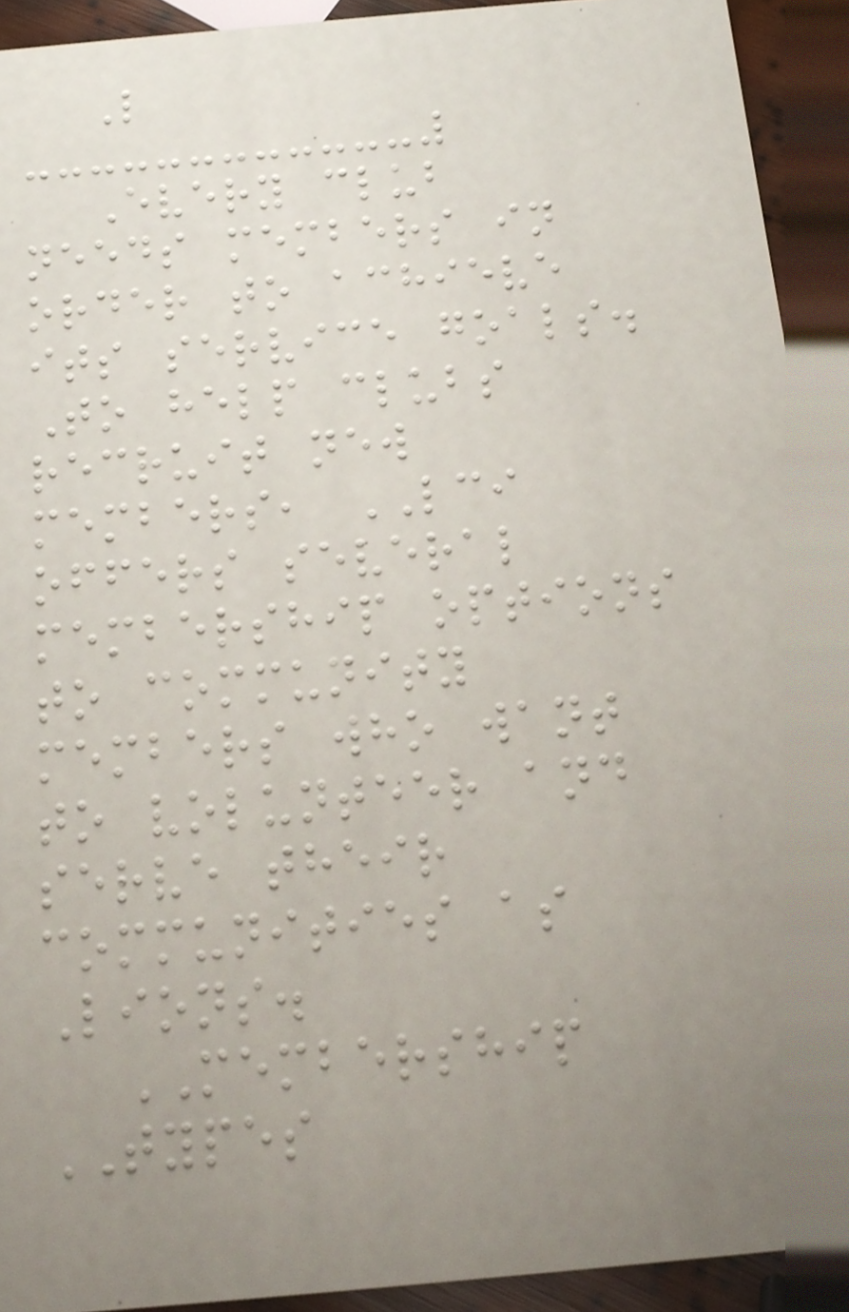L
Every club
needs members in
order to achieve
its service goals.
To help clubs
recruit new
members, LCI
offers several
membership options
to community
members who want
to volunteer and
serve their
communities as
Lions.
MEMBERSHIP
TYPES
